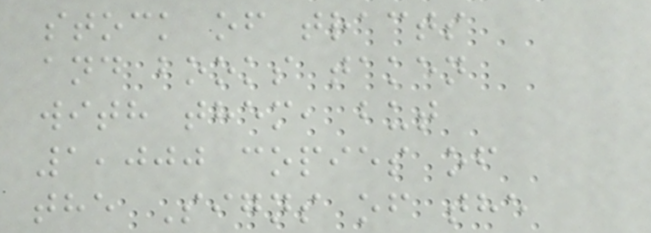stock of tracts
and books taken
with them, but
1,000 copies of
the Signs of the
